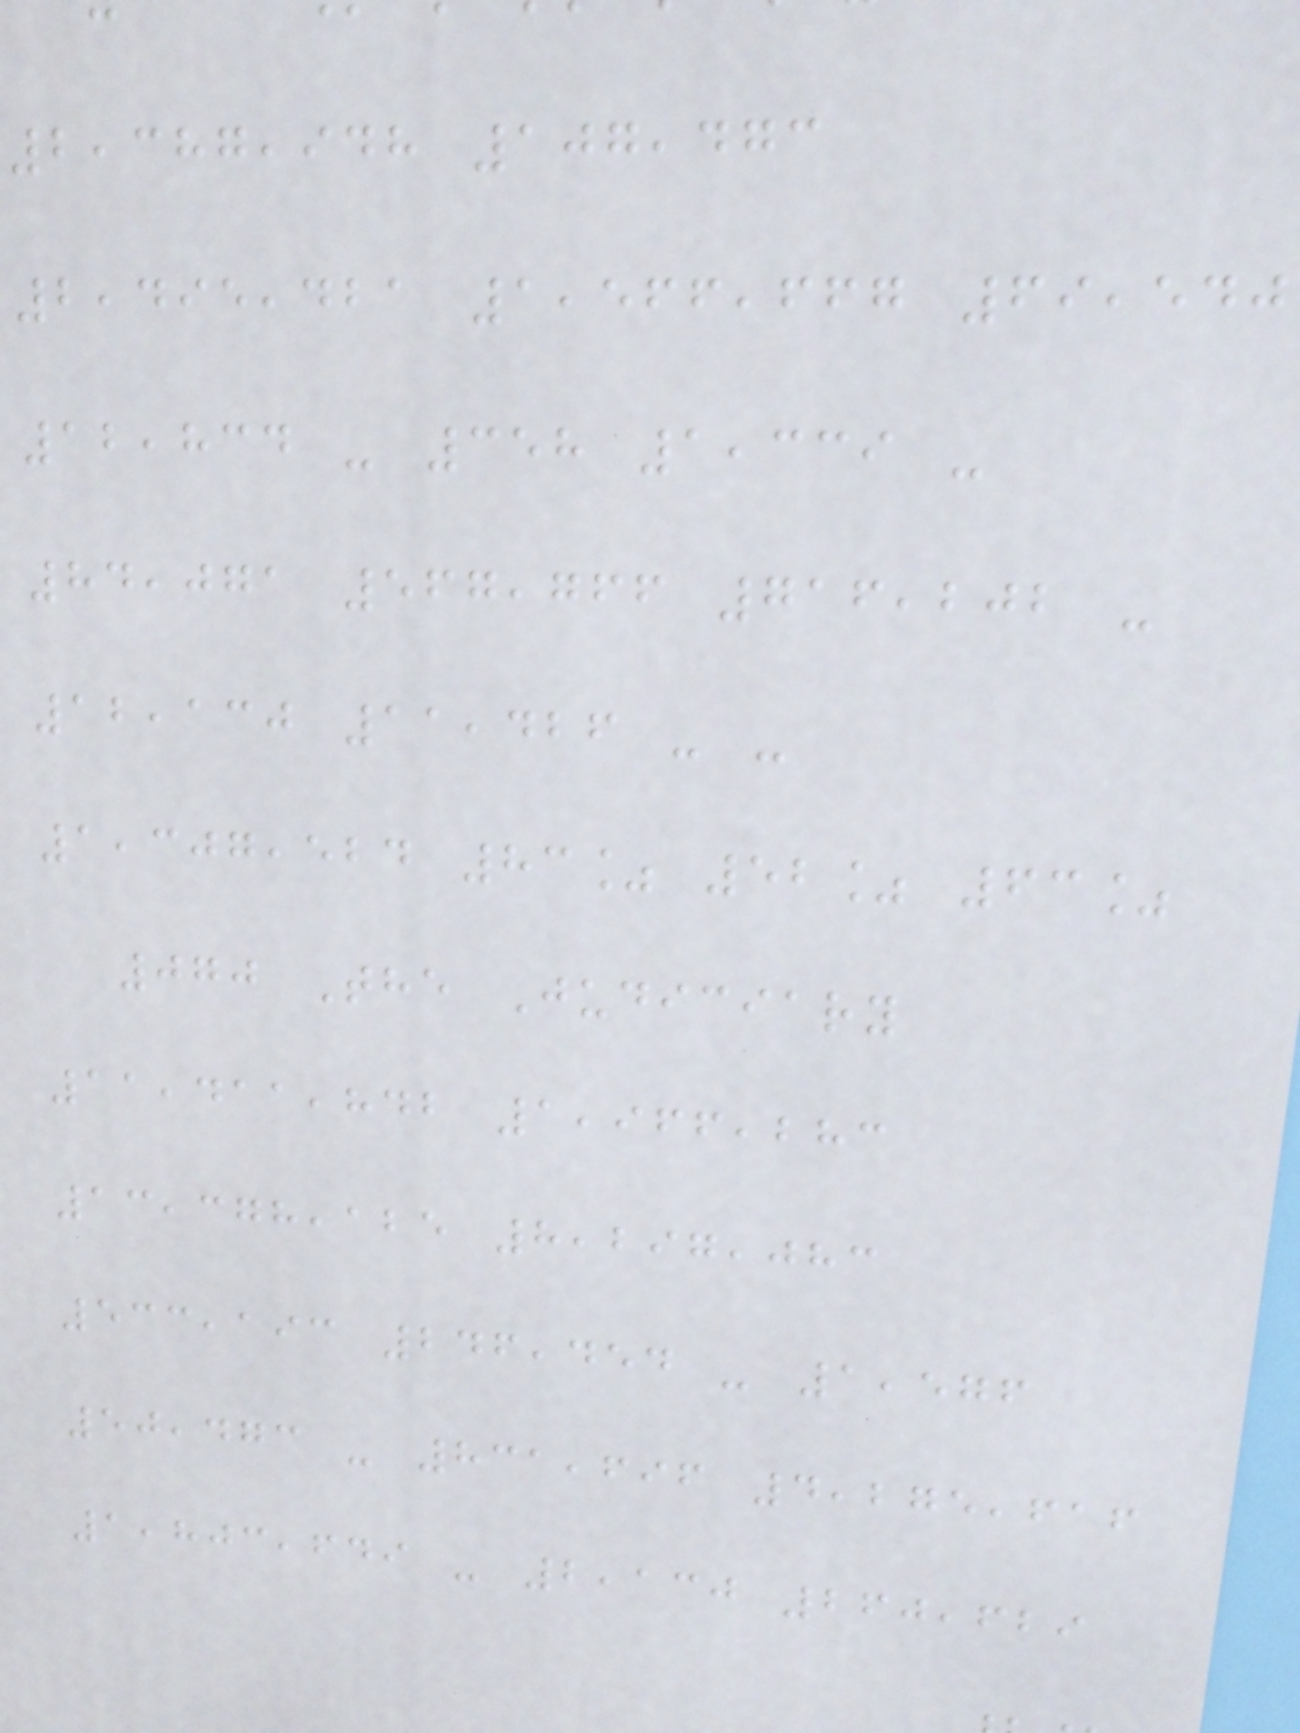2,387,948 107,473
2,495,421 1,566,667 69,540
12,834 - 358 1,339 -
84,071 567,766 716,202 -
12,130 11,426 - -
1,307,524 83% 52% 63%
070 The Judiciary
11,411,842 1,966,283
13,378,125 8,297,083
533,193 246,454 - 1,576
50,473 - 831,696 4,275,616
1,803,649 - 2,130 260,629
